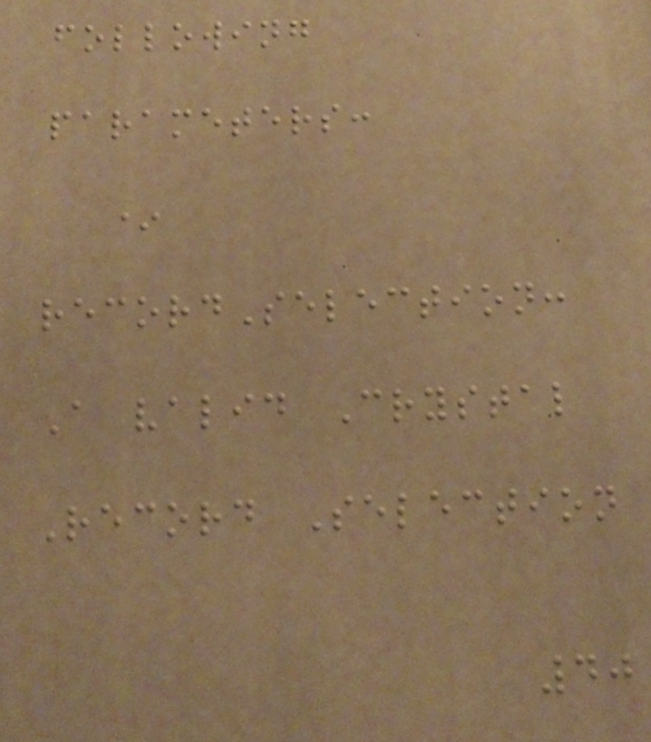following
parameters:
*
recordSelection:
A valid Crystal
Record Selection
40
